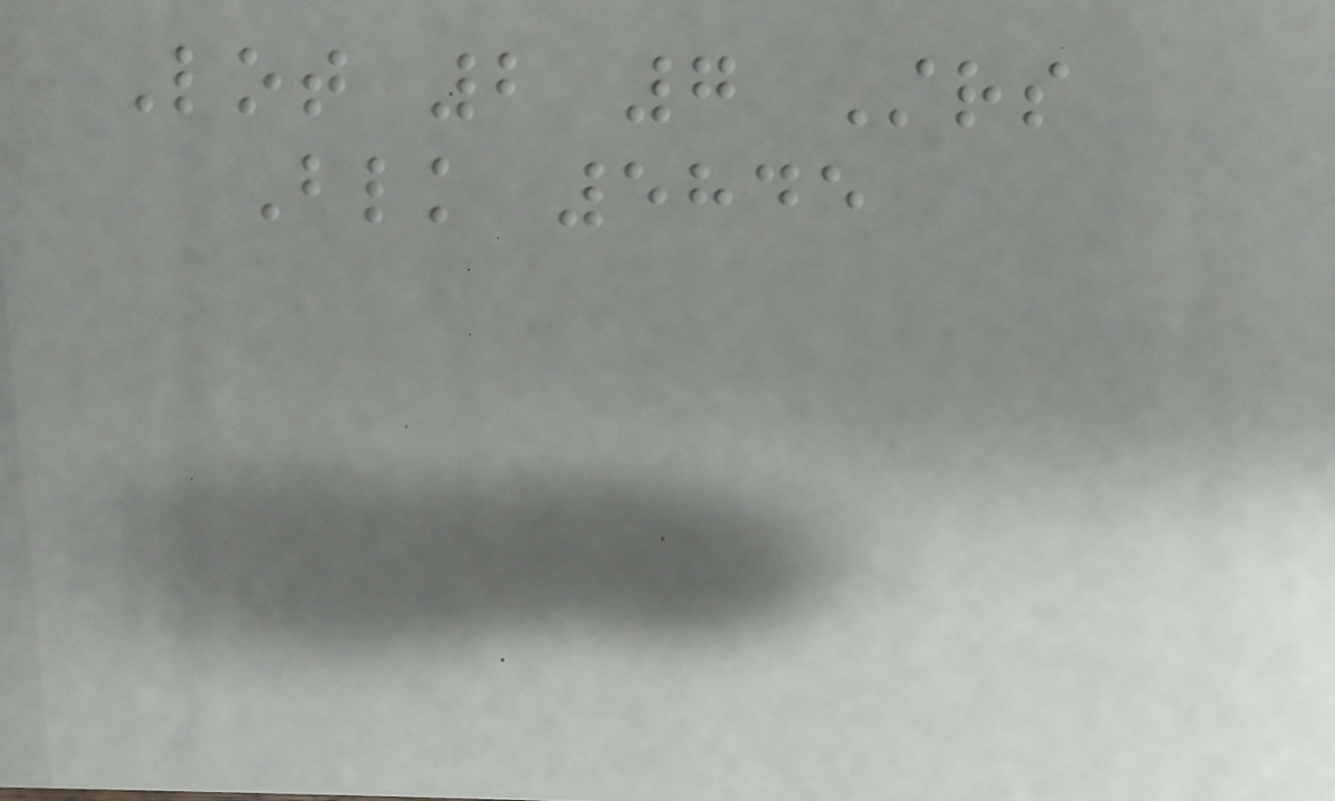Lot 2 7 Strs
Blk 5845
